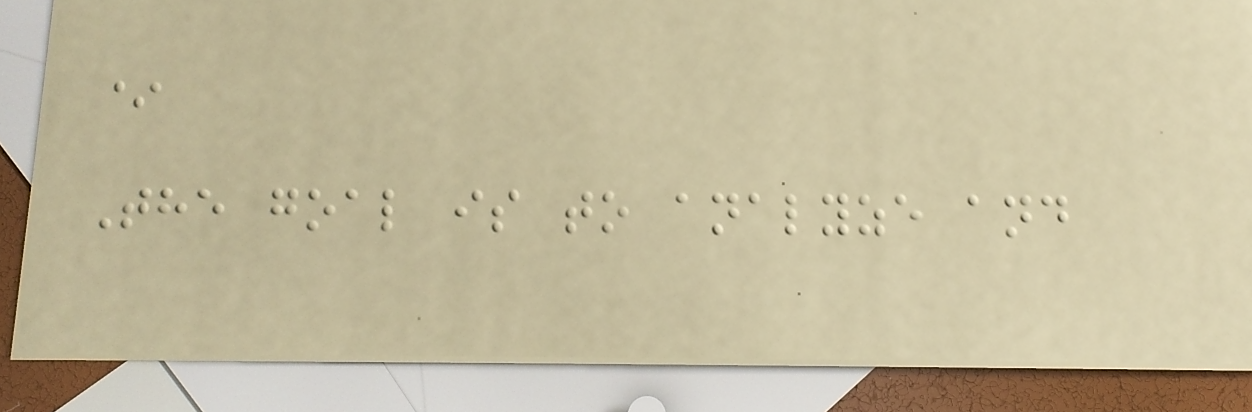*
The goal is to analyze and
